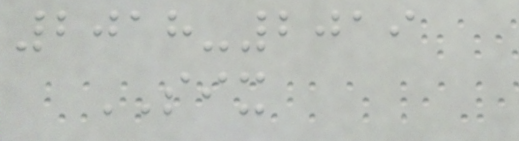2018-2019
SIX
